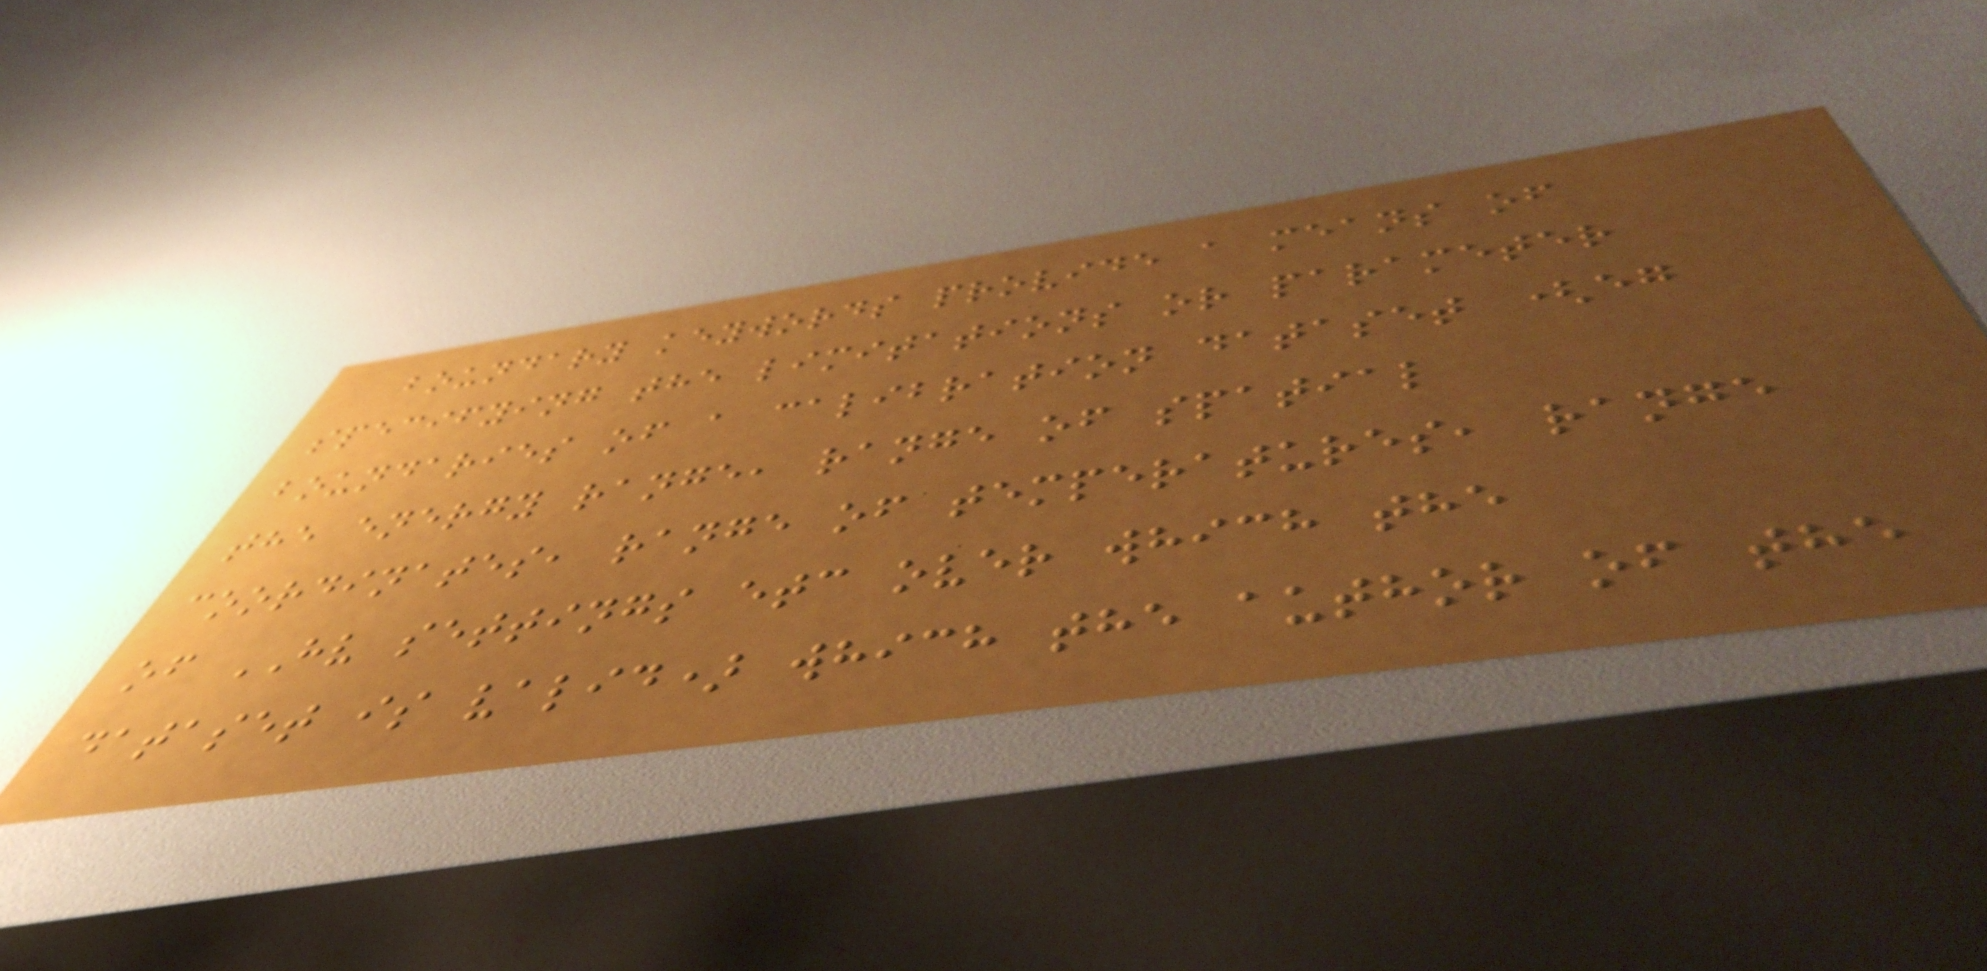boundary keywords provide a means of
specifying the limitations or parameter
boundaries of a calibration dataset (eg
the energy range, range of spatial
coordinates, range of temperatures, range
of HV settings etc over which the
dataset is valid) which the author of the
